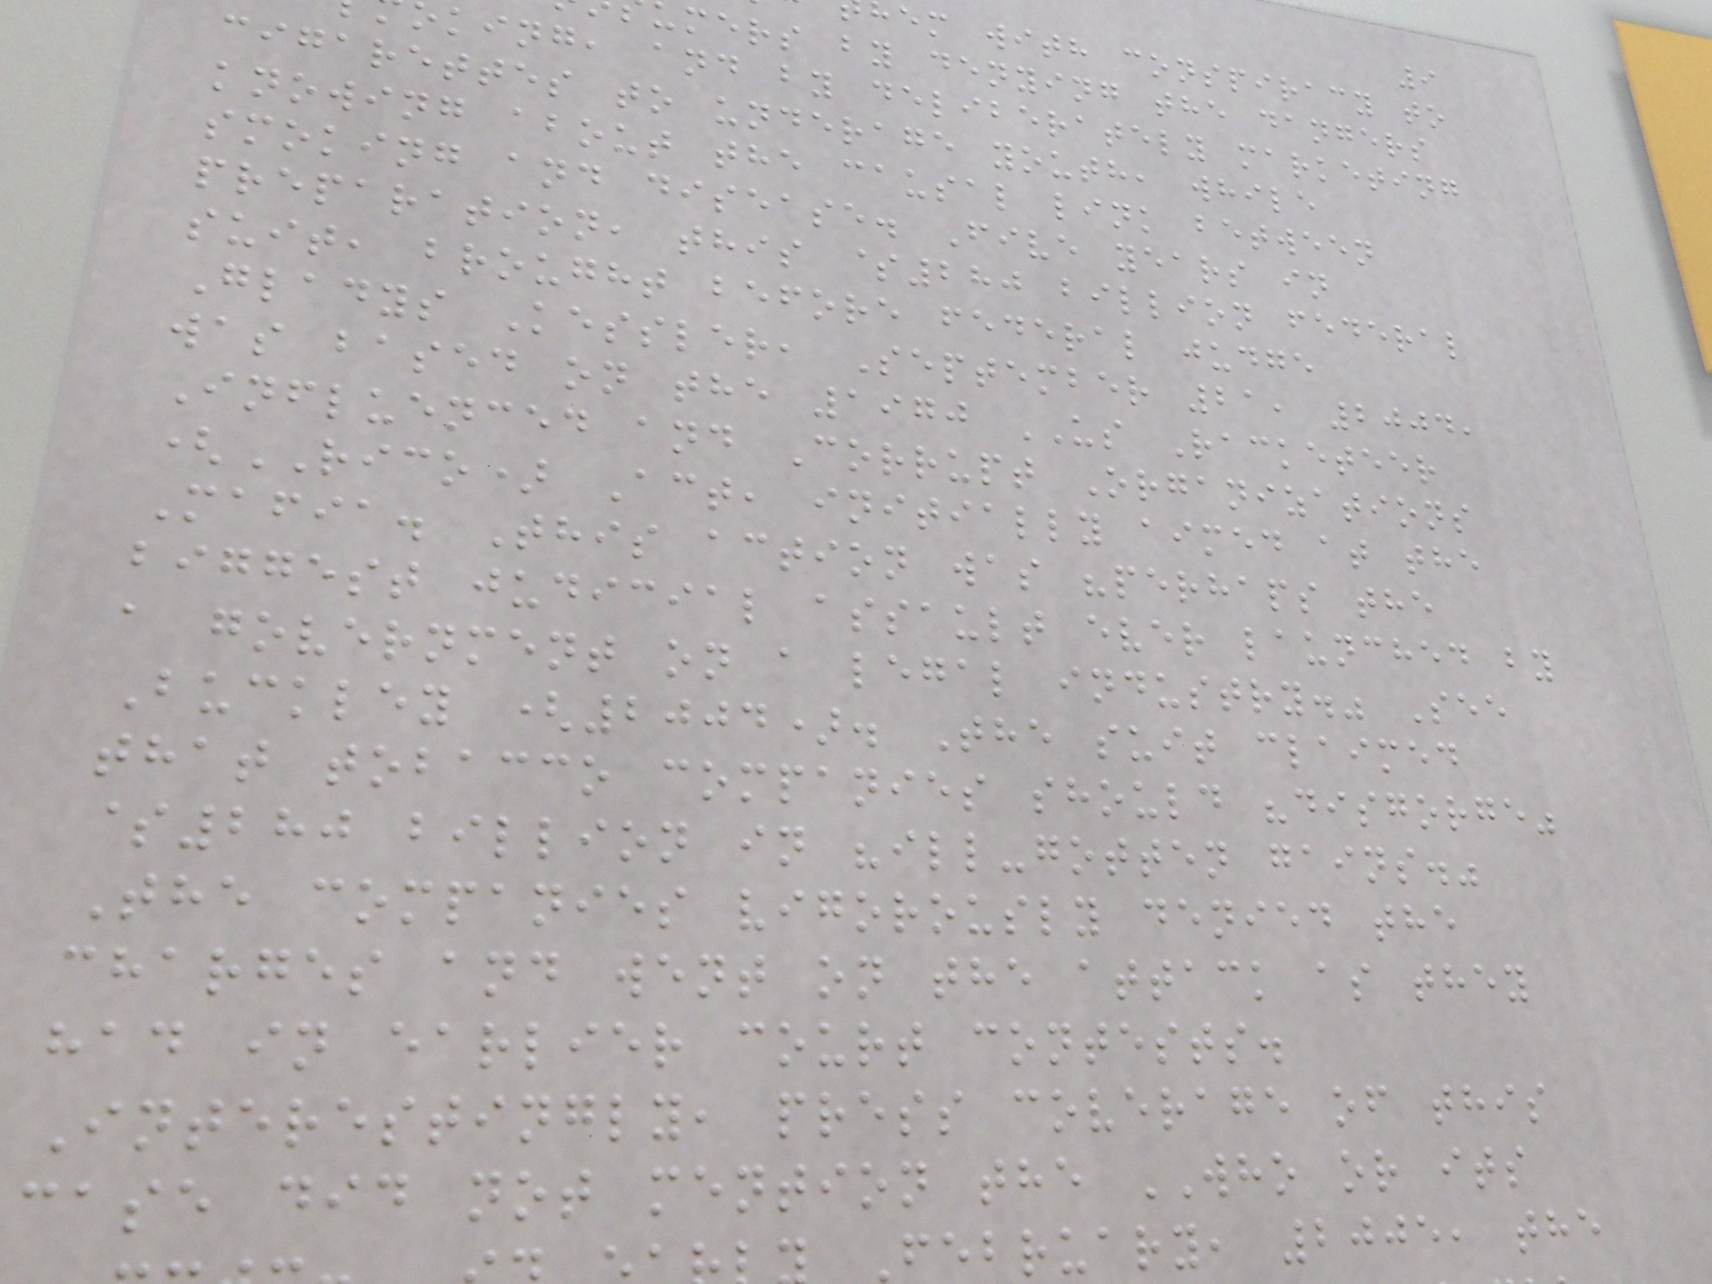9
em with conspiracy to
mers by denying the dangers
king, and by deliberately marketing
cigarettes to underage youth, while
knowing about the causal link between
smoking and disease. Five years in
preparation, this $280 billion federal
suit, brought before federal judge
Gladys Kessler, September 21, 2004,
was based on the 1970 US Racketeer
Influenced and Corrupt Organizations
(RICO) Act, initially aimed at the
Mafia. This action was "perhaps the
biggest judicial assault ever launched by
a government on a legal industry." See
Buckley (2004). The suit claimed
that tobacco companies should "disgorge"
$280 billion in "ill-gotten gains."
The companies vigorously denied the
charges and went on the attack as they
had in earlier court contests.
Interestingly, press coverage of this
case did not mention the WHO or its
February, 2005, the
